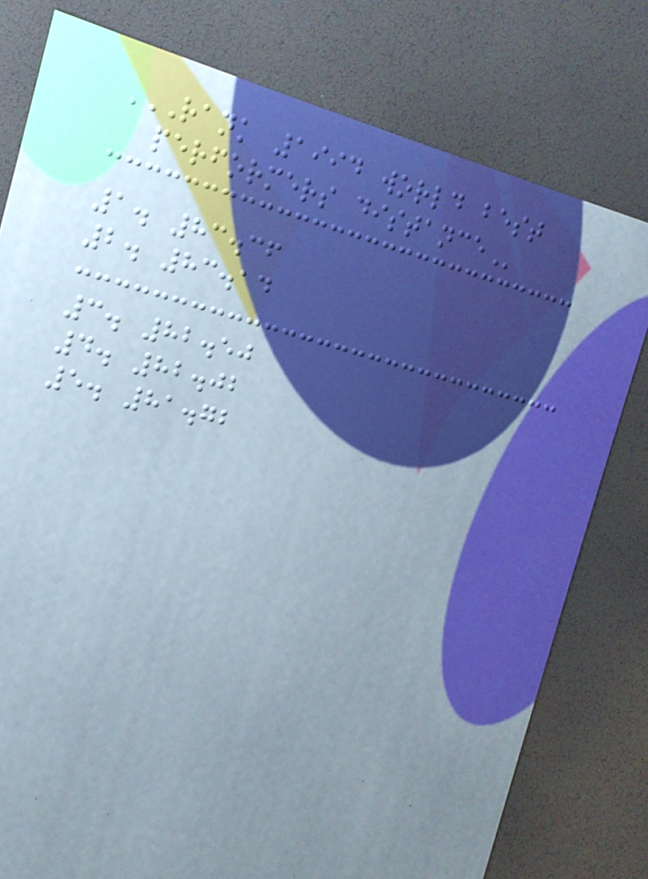RANK 1994 WORLD BEST
PERFORMERS DISTANCE
1. 83.36
2. 83.14
3. 82.50
4. 82.02
5. 81.72
